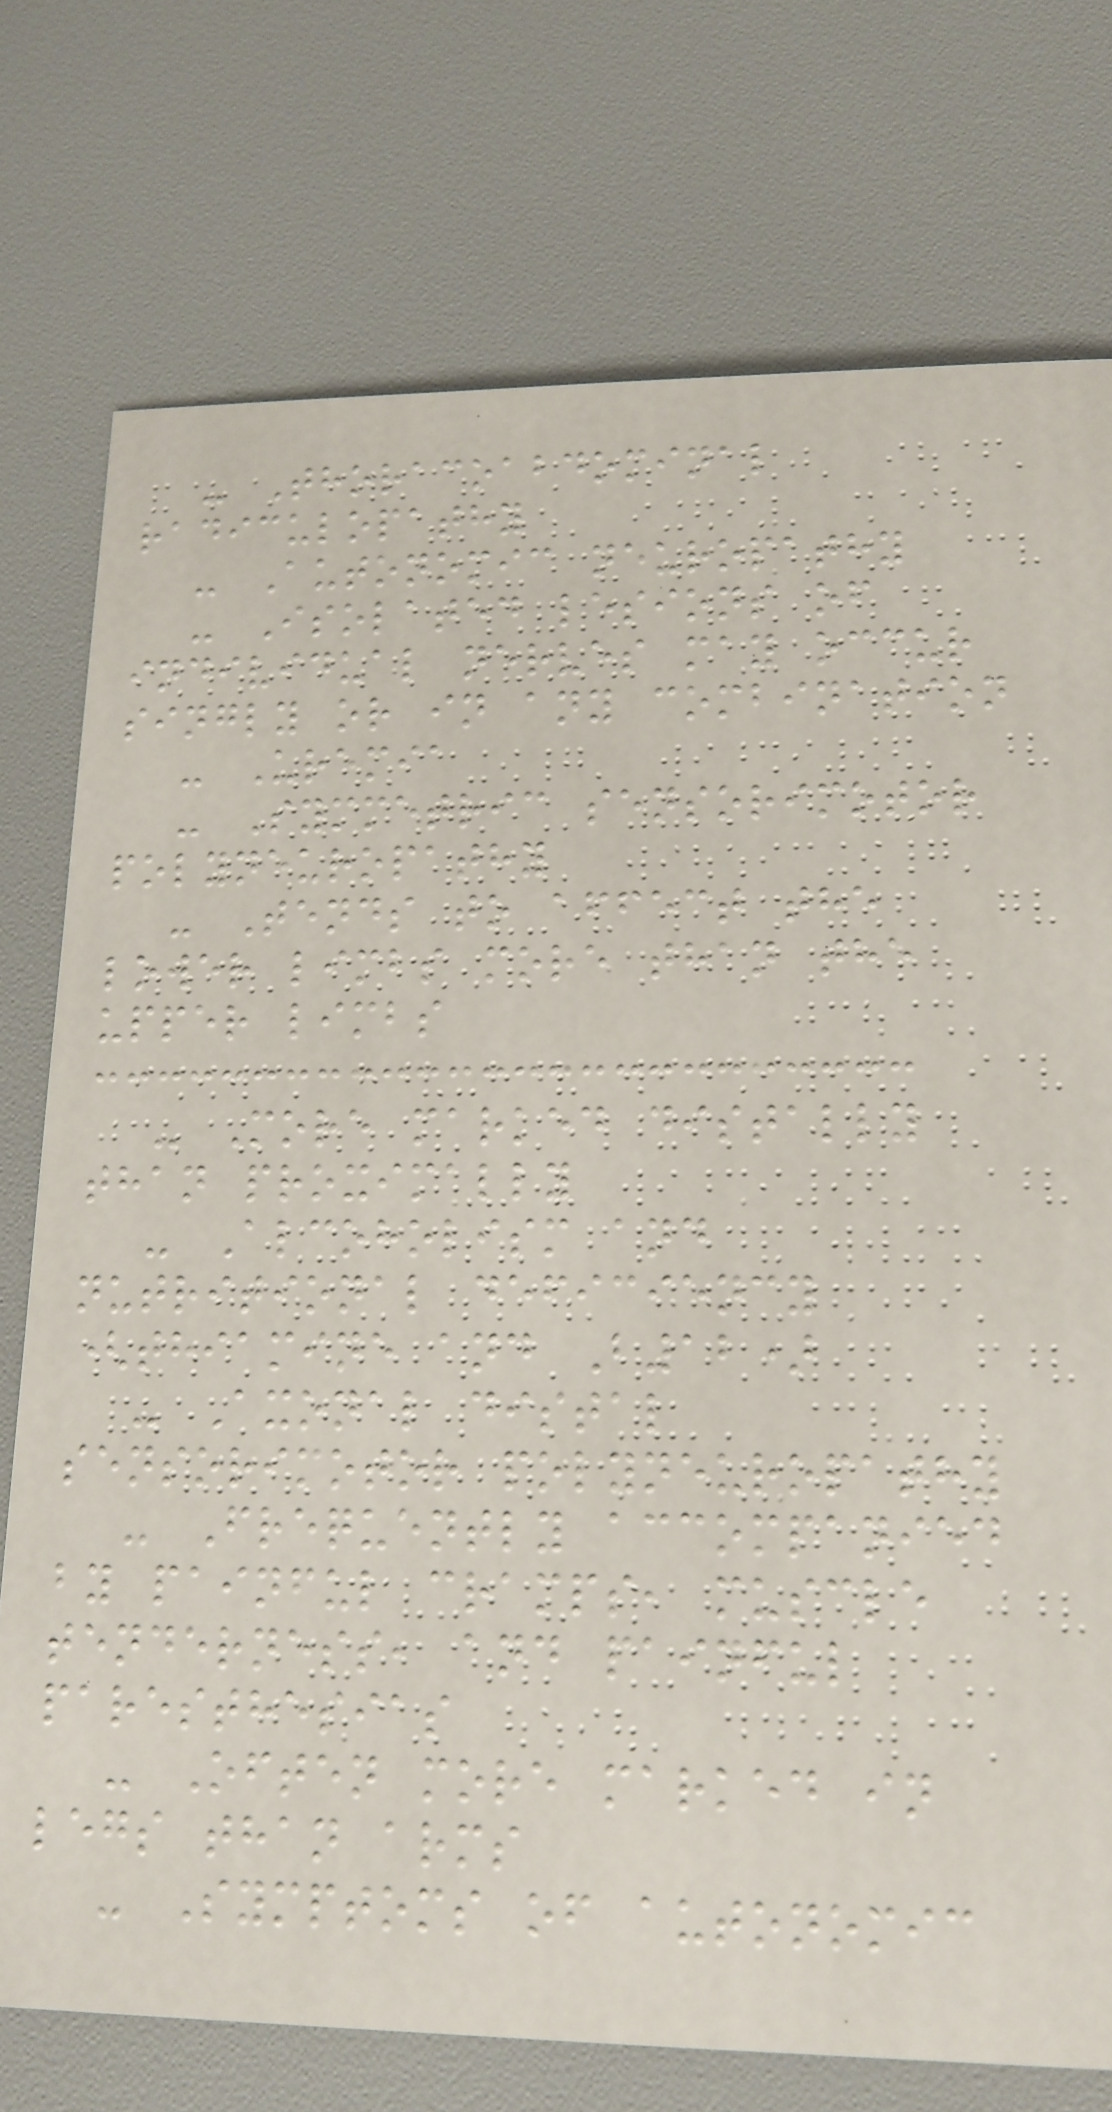- Thoracoabdominal
radiculopathy
- Autonomic neuropathy
- Isolated lesions of
individual nerves may occur
singly or in any combination
- Uremia
- Symmetric sensorimotor
polyneuropathy
- Tends to affect the
lower limbs more than the
upper limbs
- More marked distally
than proximally
- Alcoholism and
nutritional deficiency
(thiamine and B12)
- Axonal distal
sensorimotor polyneuropathy
- Frequently accompanied
by painful cramps, muscle
tenderness, and painful
paresthesias
- Often more marked in
legs than arms
- Symptoms of autonomic
